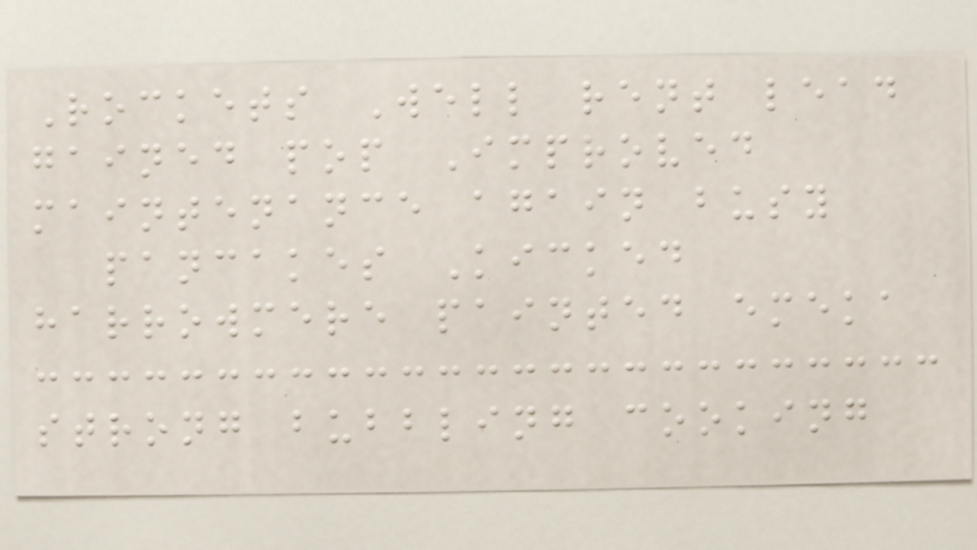Rockets Well rent lead
gained pop Improved
maintenance again busy
pancakes Kicked
harrowmere painted emeka
strong bubbling cooking
